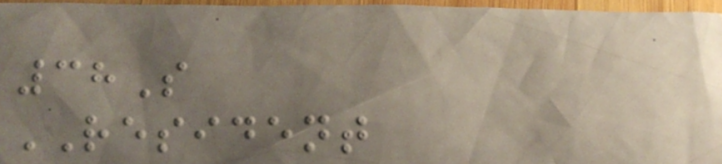38S
RESIDENT
